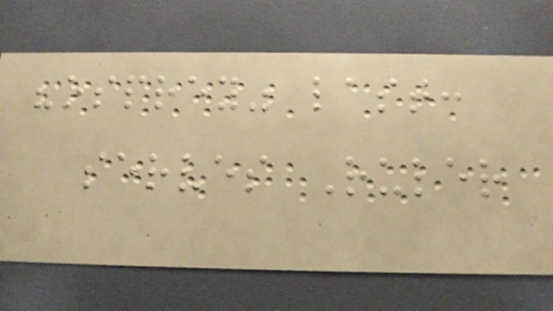"osprey" last:
serves Ruler
